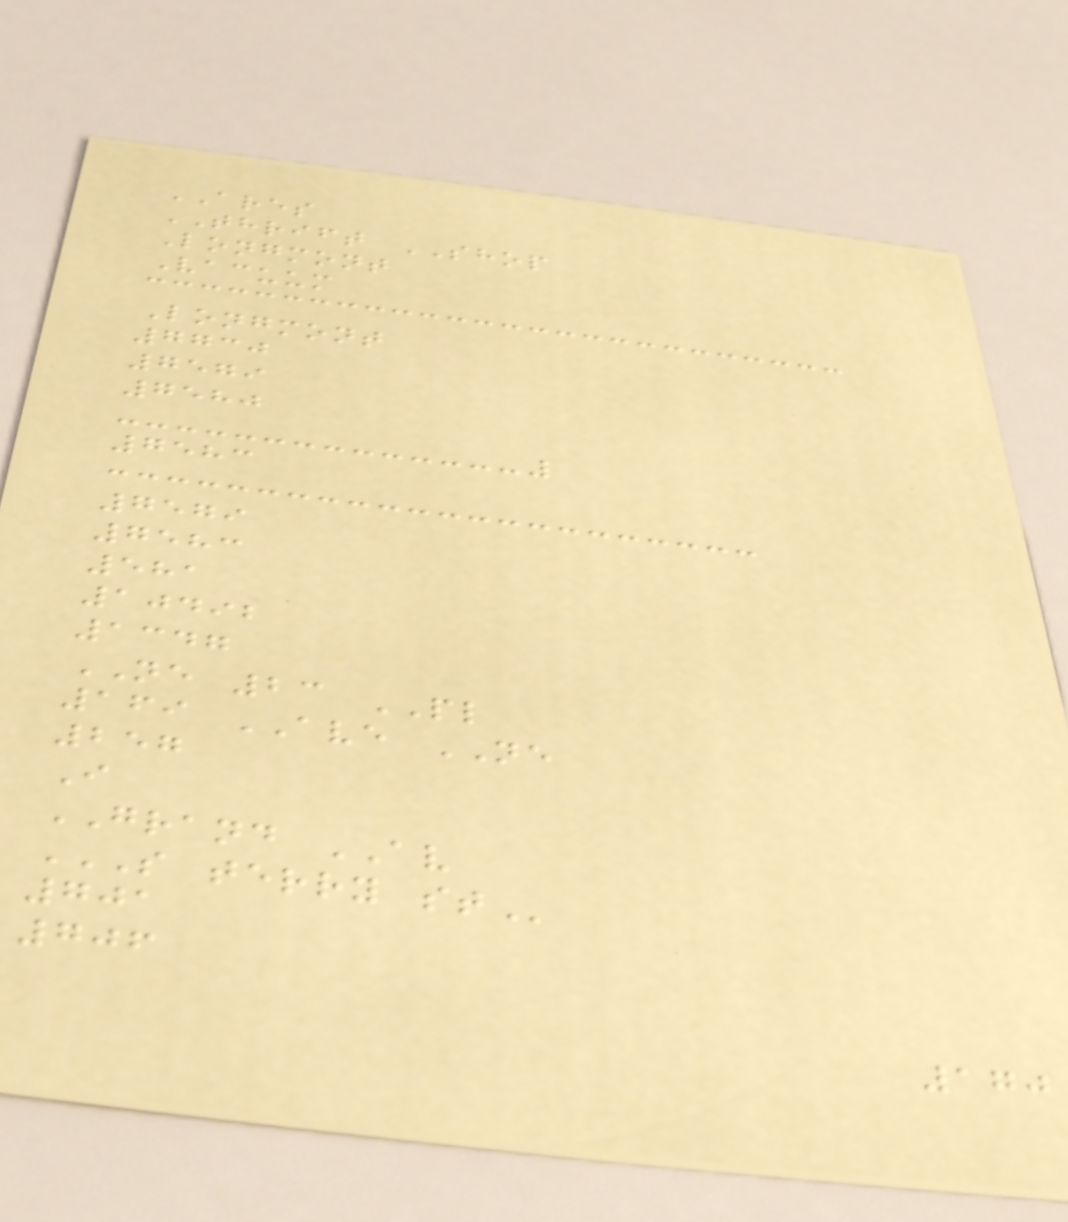ARES
THRIFT SHOP
Longmont
Vacuum
Longmont
7730
7579
7580
7583
7579
7583
581
10492
1347
NE 23 PL
169 AVE NE
257
I
GRAND AV
S TERRY ST
701
706
170
